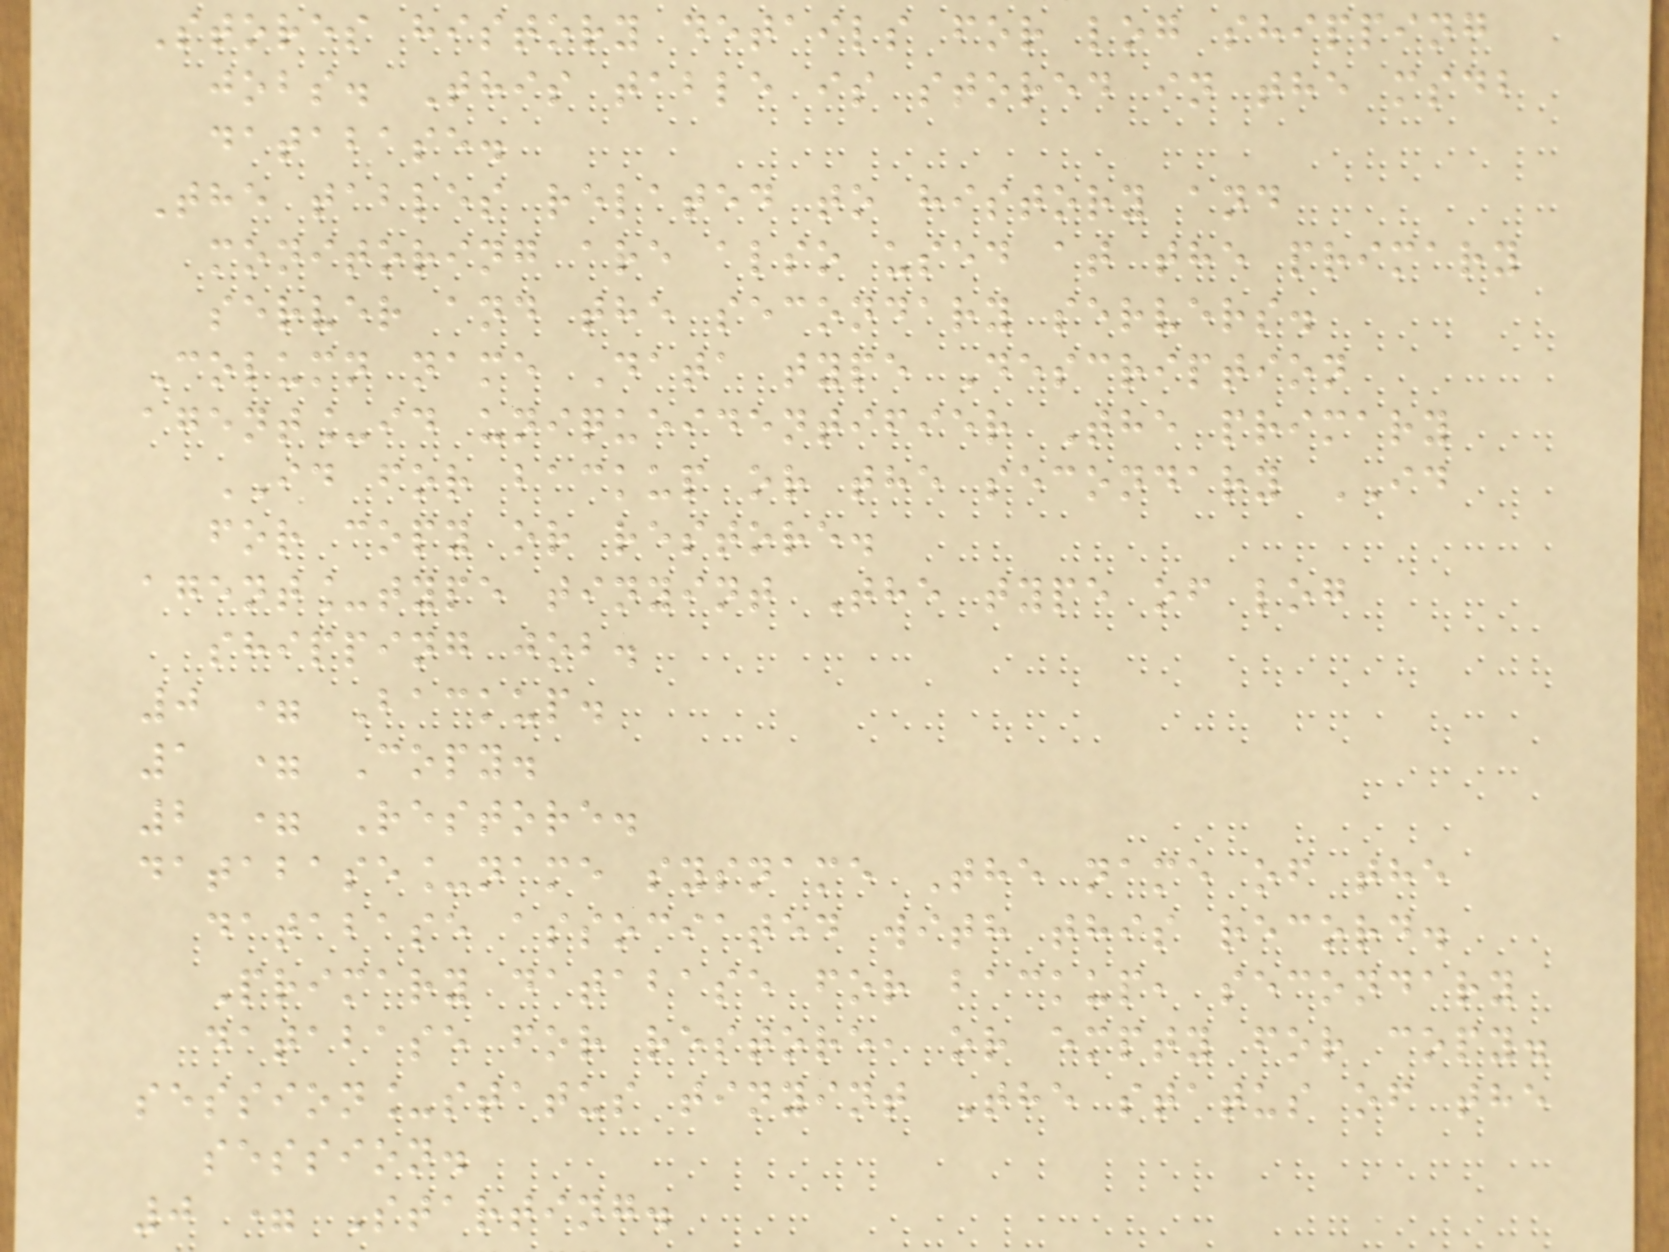Stores history details for log shipping
jobs. This table is stored in the msdb
database.
The tables related to history and
monitoring are also used at the primary
server and the secondary servers.
Column name Data type Description
agent_id uniqueidentifier The primary
ID for backup or the secondary ID
for copy or restore.
agent_type tinyint The type of log
shipping job.
0 = Backup.
1 = Copy.
2 = Restore.
database_name sysname The name of the
database associated with this record.
Primary database for backup, secondary
database for restore, or empty for copy.
session_status tinyint The status of the
session.
0 = Starting.
